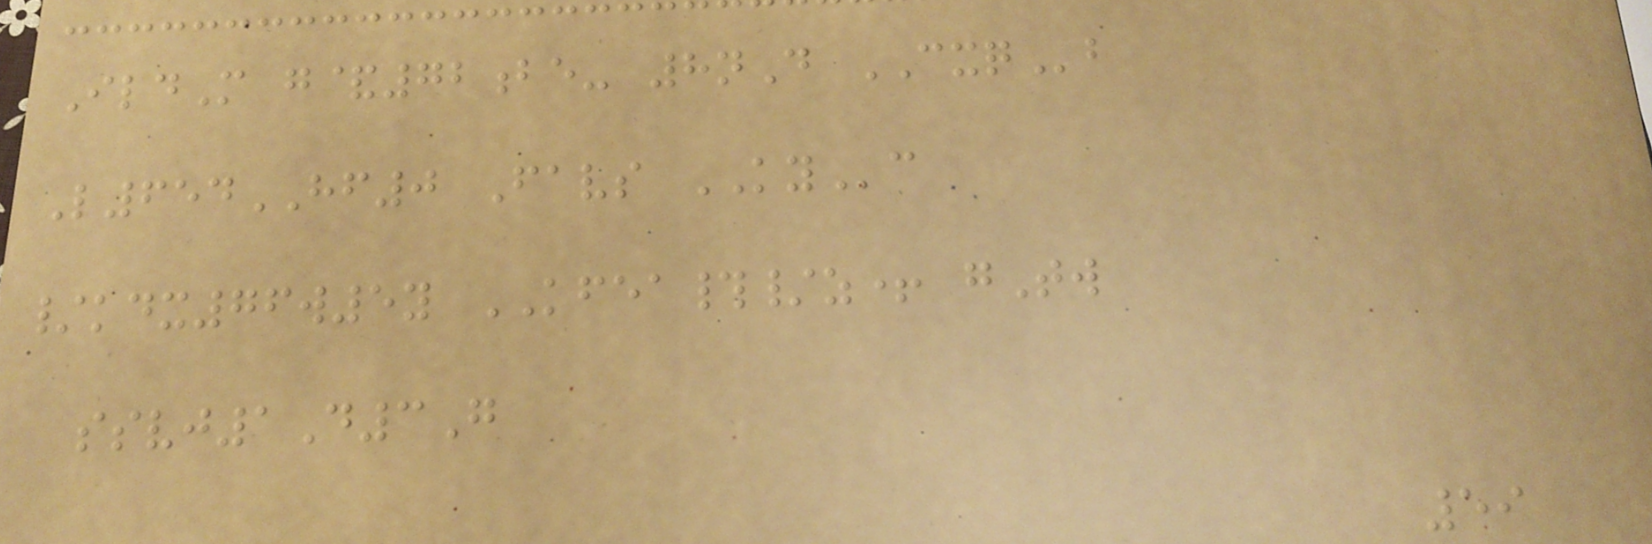IldM g&72be- 8nD CXQb
L654HF0 Favs KYc
/kdx76w5y KFEA#/z+ gTw
ssvj1D3G
59
